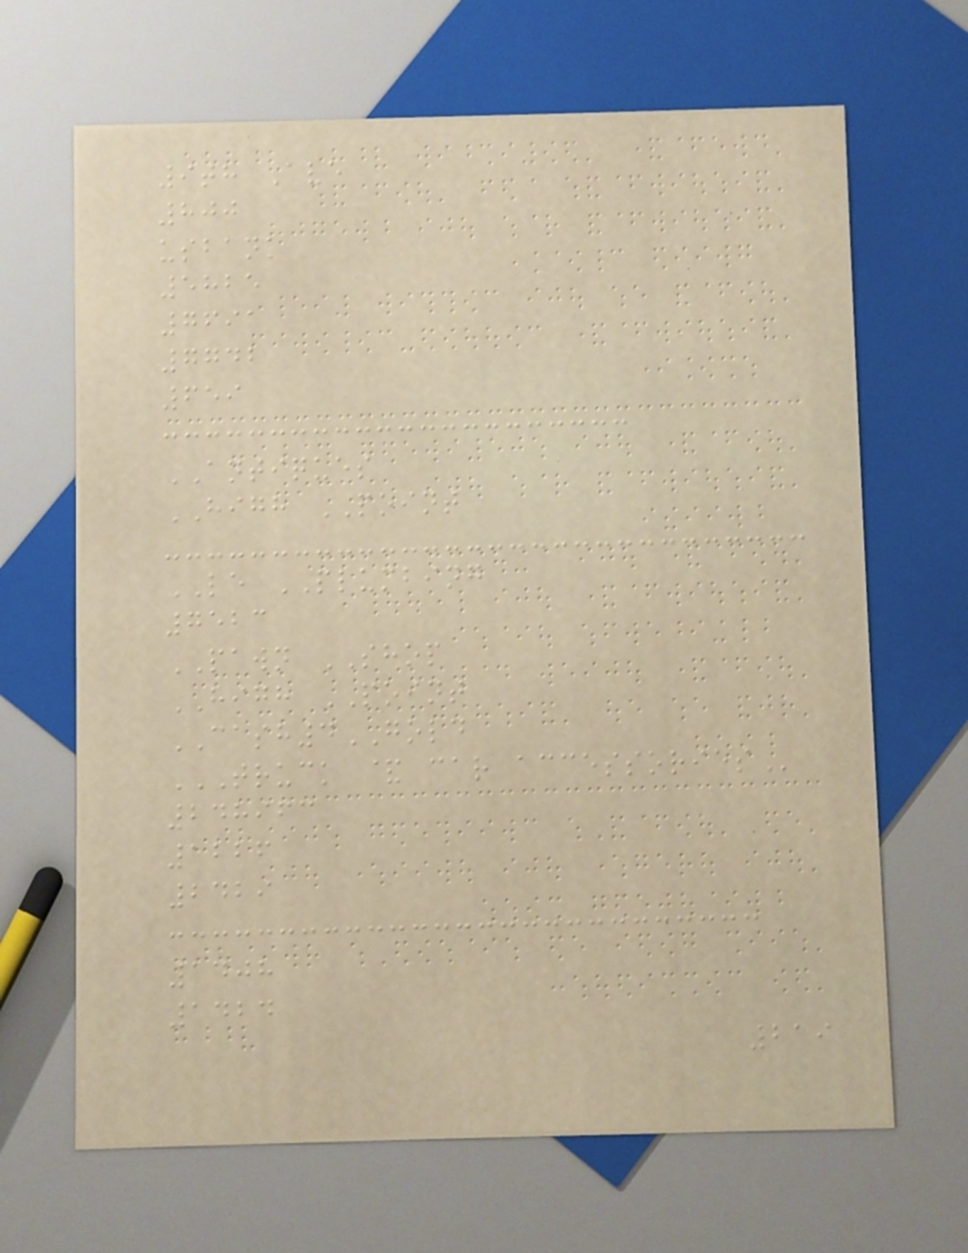9th Ave
800
usbank
5825
7691
7742
659
ANTIQUES
HIGH POINT
LE PLUMBING
7523
PAWN SHOP
HIGH POINT
CASH4GOLD
TRUCK & CAR ACCESSORIES
248963
1226
2429
1408
1424
219
